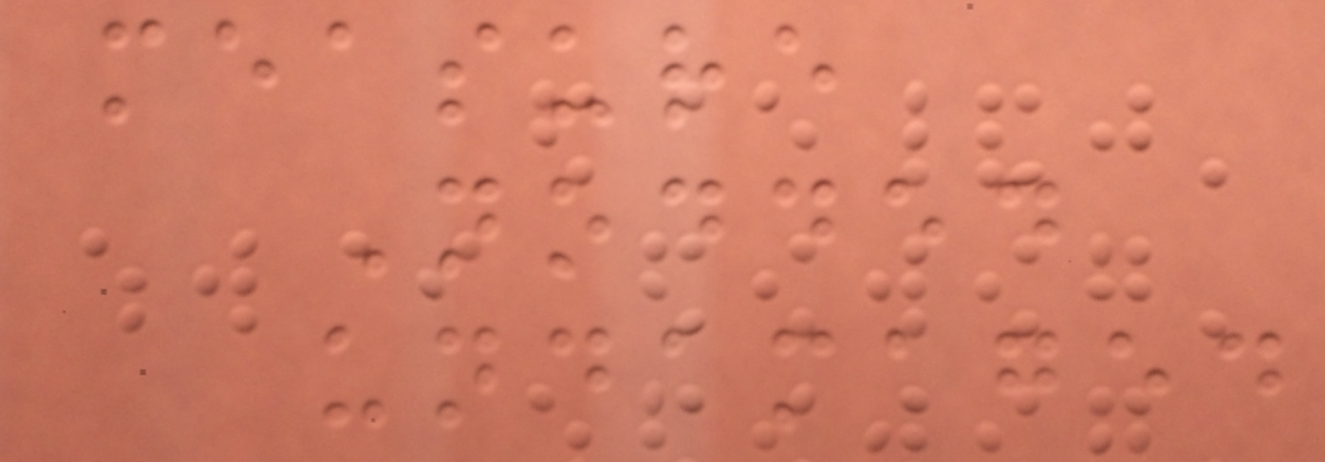measure
Nodded
undamaged
